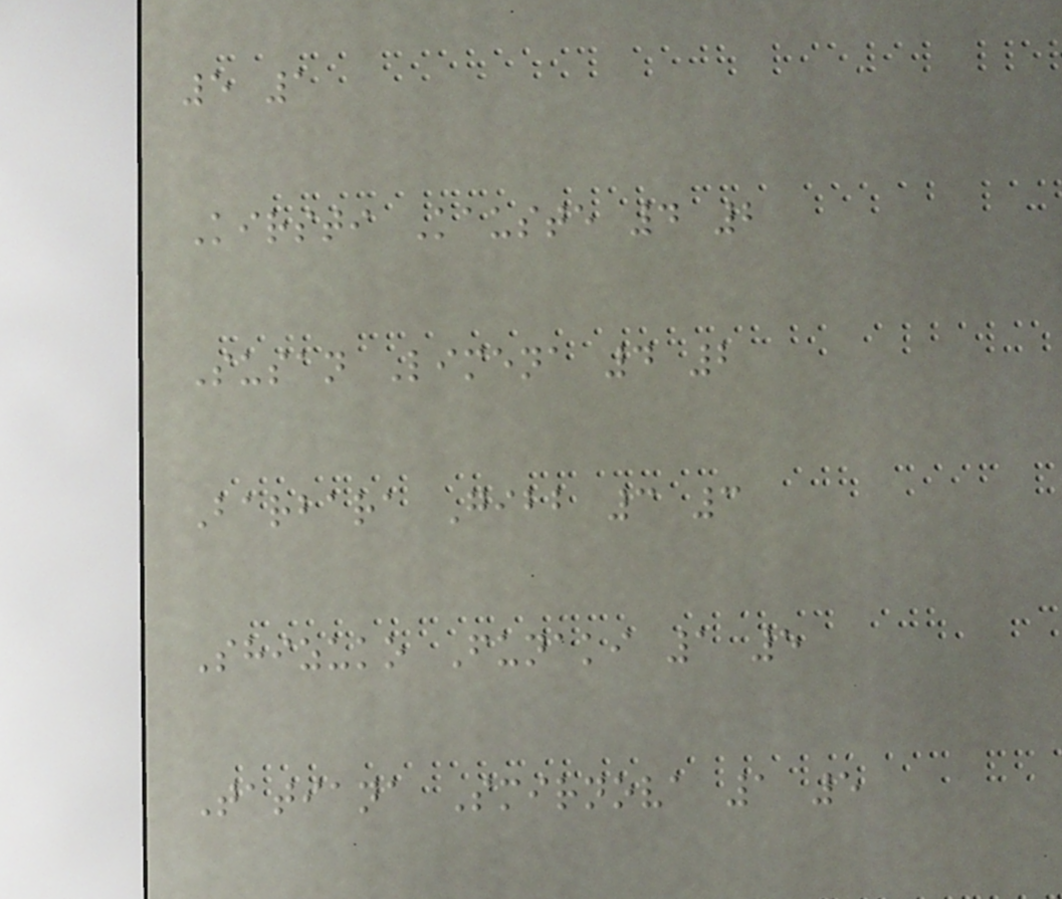5 1
Kirsti Kauste 4 2
Susan Limena 4 2
Barbara Gibb 3 3
Shizuko Funaki 1 5
Tatiana Smirnova 1 5
